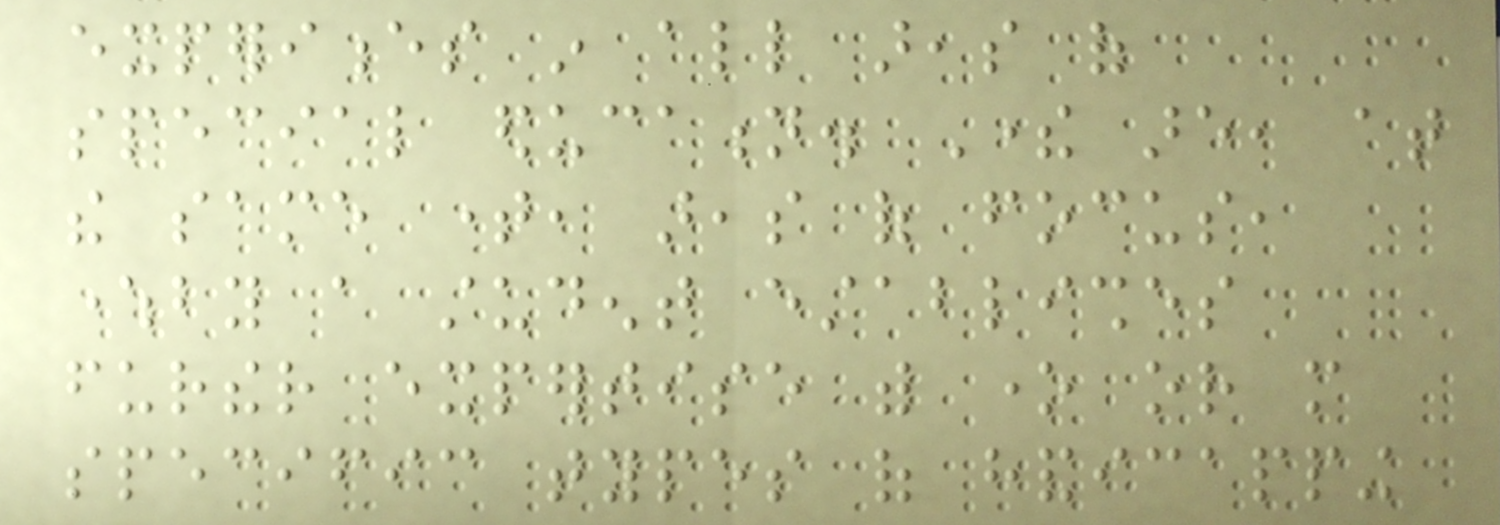experiences in all areas of
special education. There are, at
the same time, areas of focus,
whereby a student establishes
further expertise with one or more
specific types of handicapping
